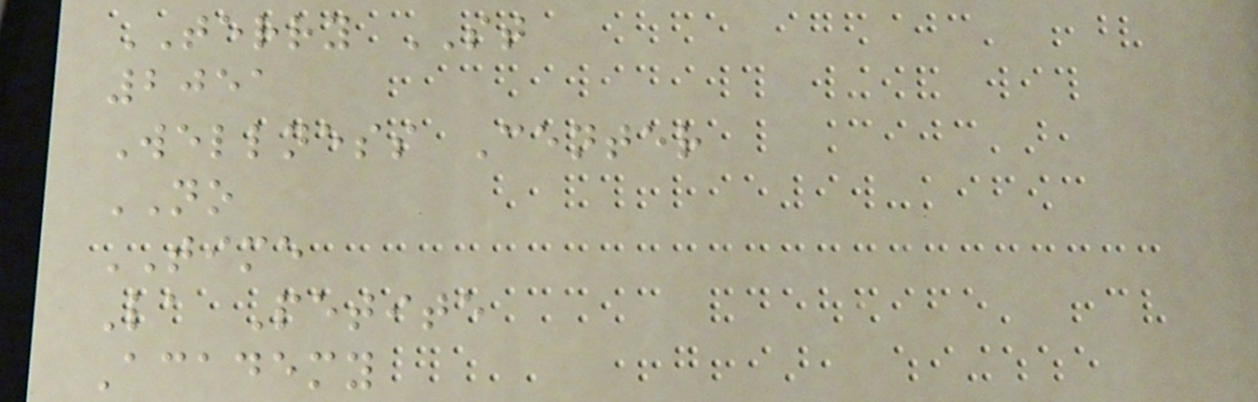TERRY ST
2051
Wellness Center
NO
TIME
La Petite
Academy
